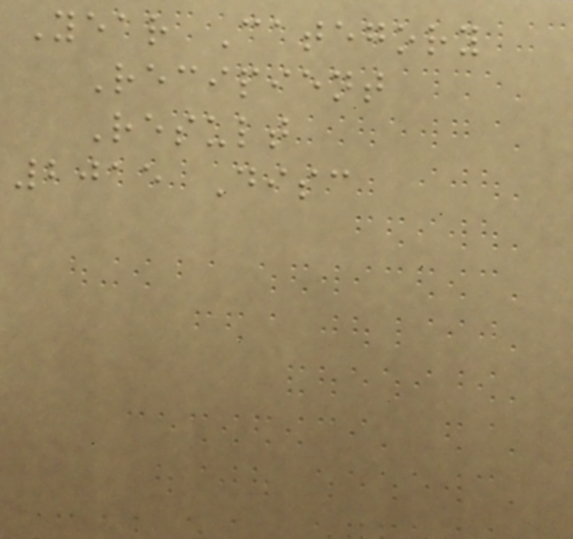Year Category
Recipient
Result
2015 Disc
